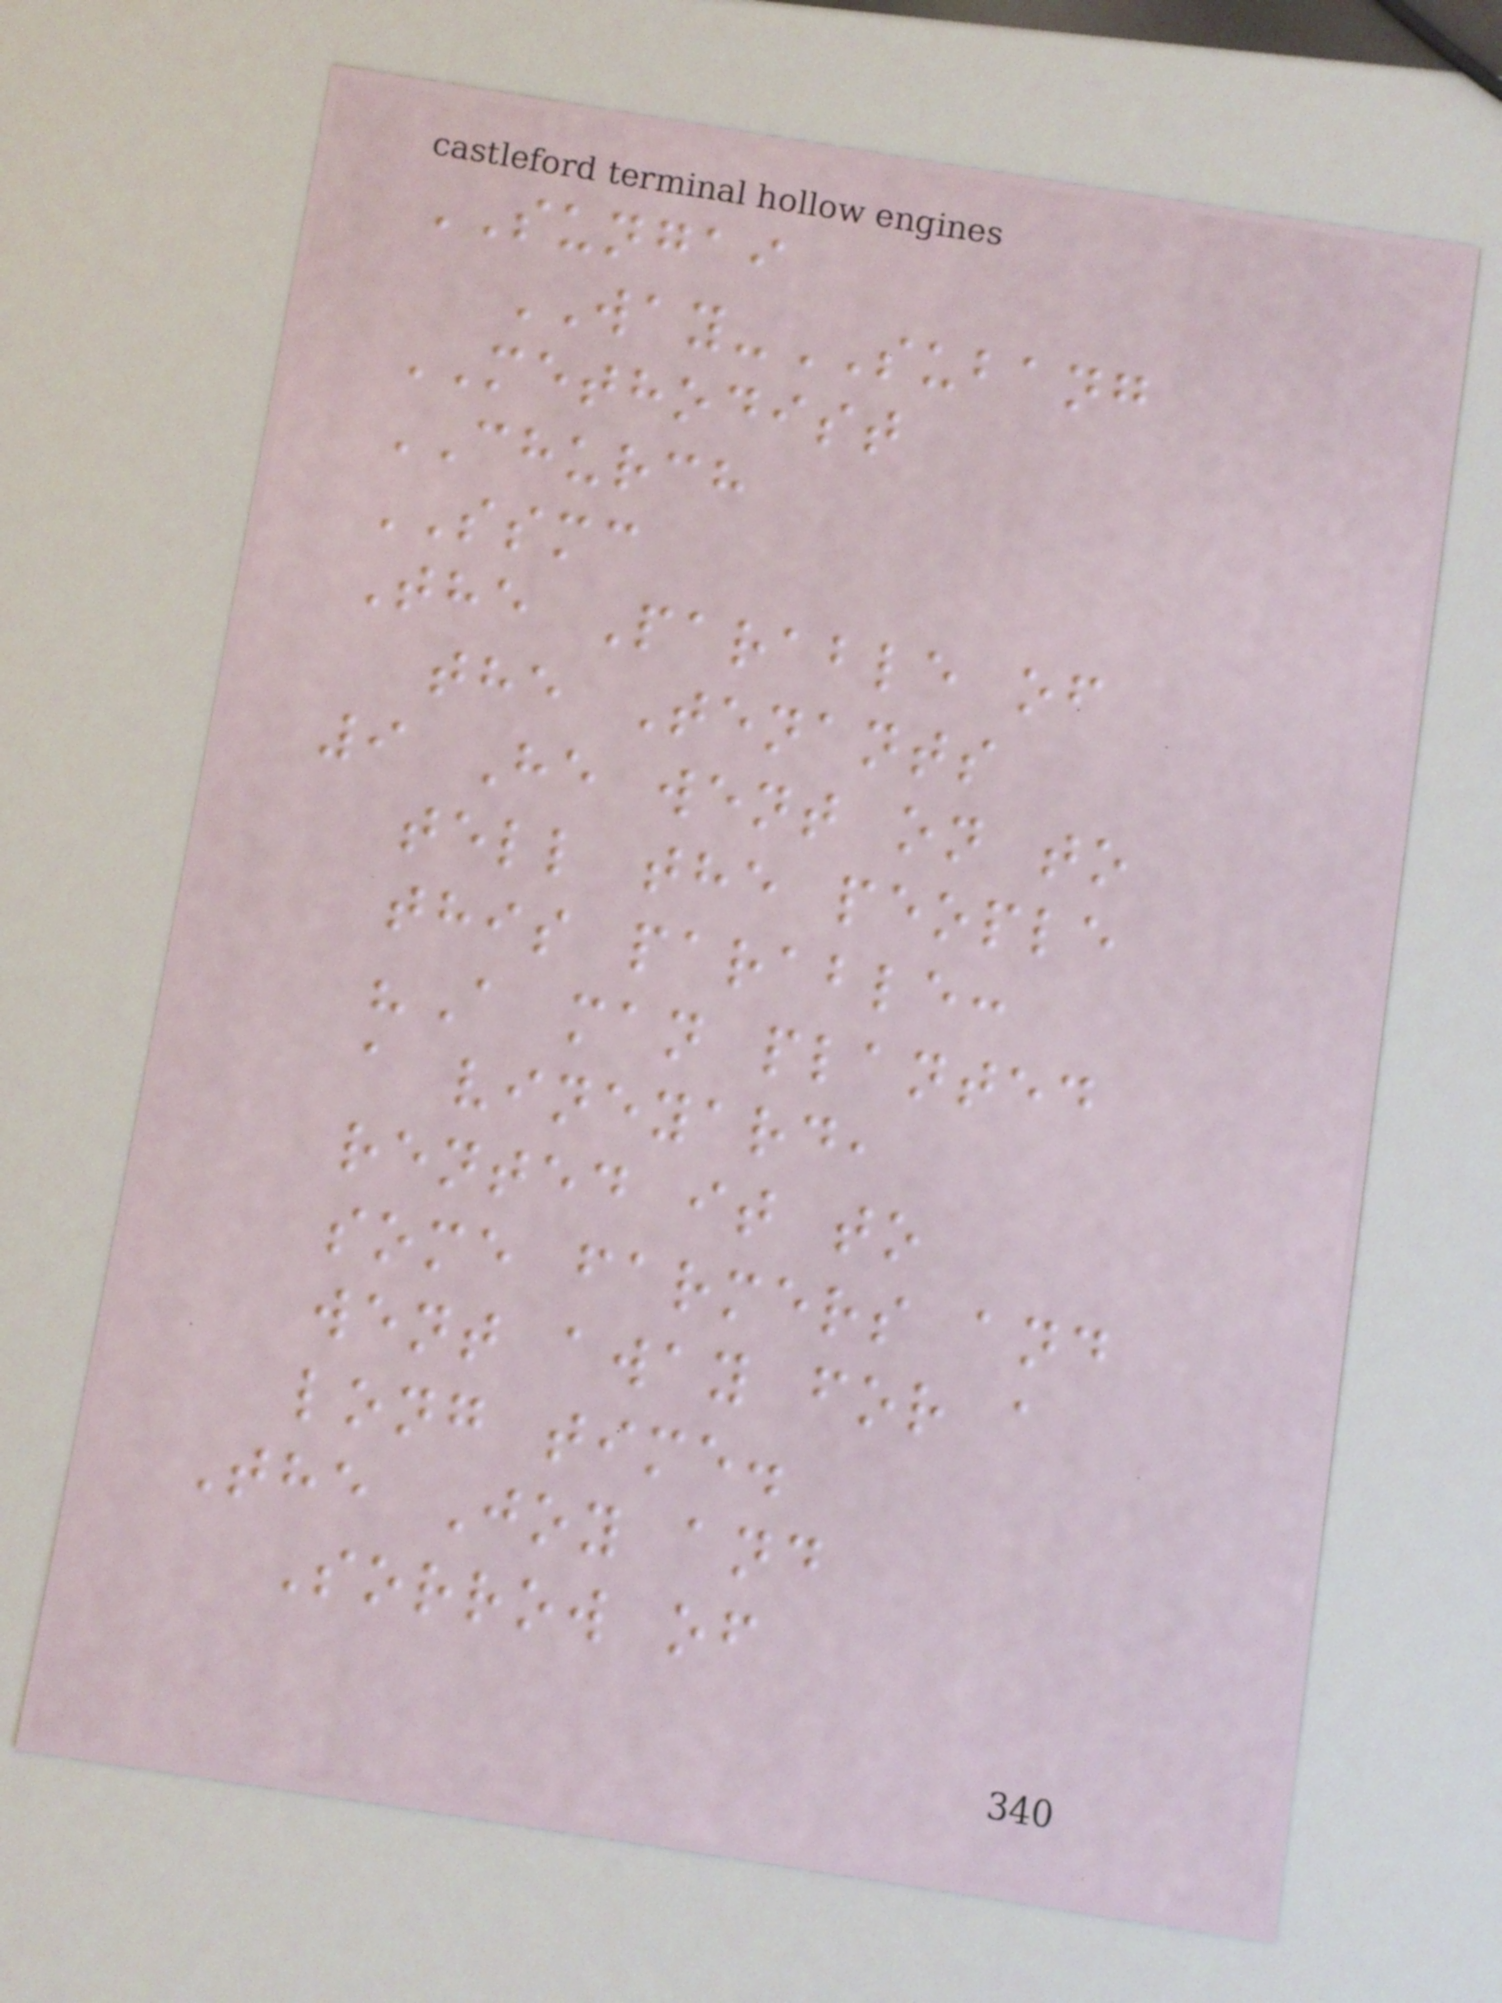SUNGAI
WAY-SUBANG
METHODIST
CHURCH
SSMC
The Parable of
the Tenants
9 He went on to
tell the people
this parable:
"A man planted
a vineyard,
rented it to
some farmers and
went away for a
long time.
The Joy and
Sorrow of
